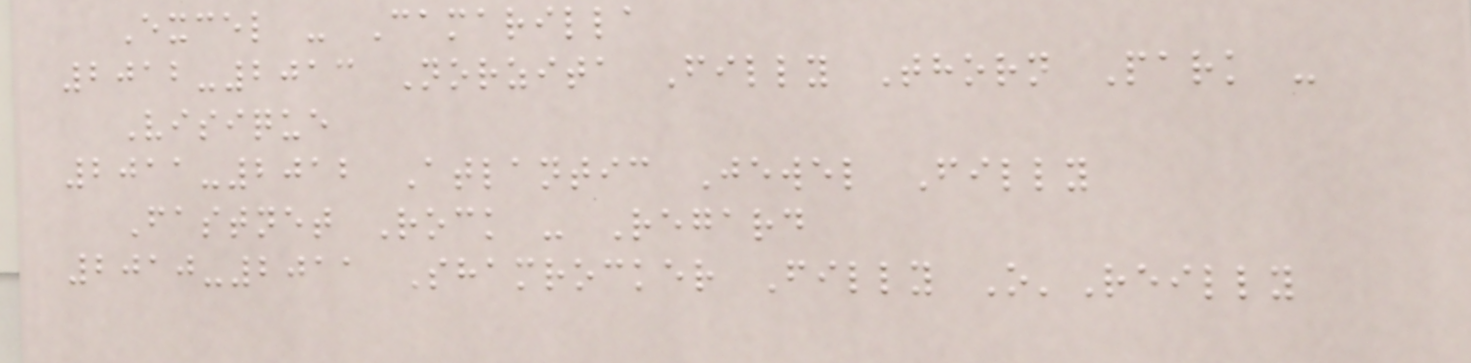Excel - Camarilla
2012-2013 Norzita Filly Thorn Park -
Visique
2011-2012 Atlantic Jewel Filly
Fastnet Rock - Regard
2010-2011 Shamrocker Filly O'Reilly
